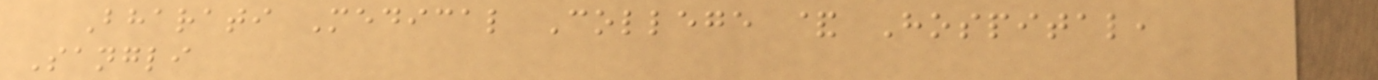Bharati Medical College & Hospital,
Sangli
